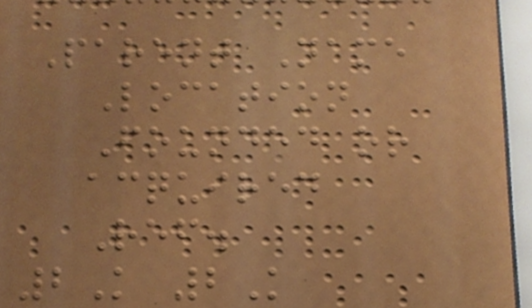Parent Name
Location
Founded or
acquired
Ref.
2K 2K
